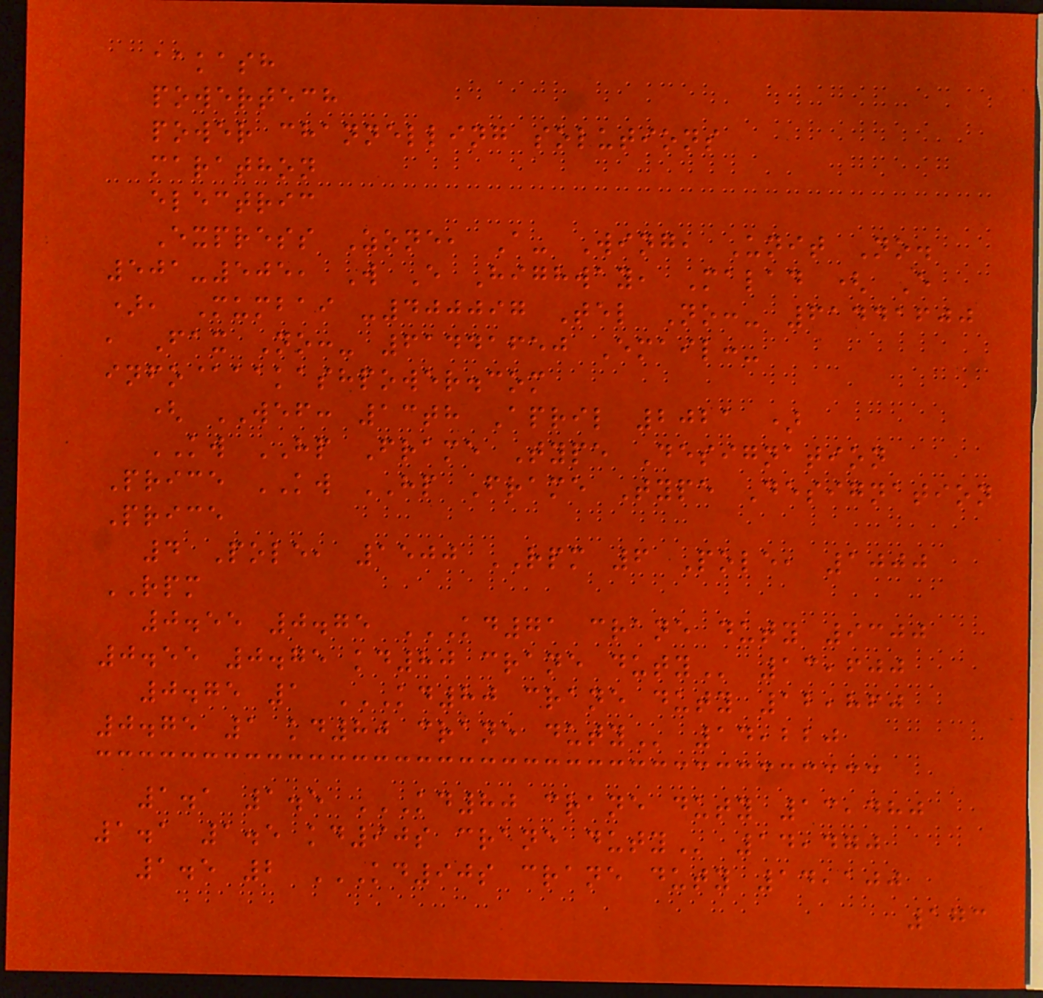aakash
powertech
power channelling solutions
marathon
electric
Express Zone, A- Wing, Unit No.
501-505, W E Highway, Malad ( E
), Mumbai -400097 Tel No:- 61441600
, Fax No:- 61441650 Email:-
info@aakashpower.com
( WEF: 13th April 2021 )
KW HP Frame Type Designation
Price KW HP Frame Type Designation
Price
4 Pole, 1500 RPM 6 Pole, 1000
RPM
0.55 0.75 KD71 CRANE DUTY 9300
0.55 0.75 KD80 CRANE DUTY 13,600
0.75 1 KD80 CRANE DUTY 12,860
0.75 1 KD80 CRANE DUTY 14,220
1.1 1.5 KD80 CRANE DUTY 13,480
1.1 1.5 KD90S CRANE DUTY 14,470
1.5 2 KD90S CRANE DUTY 14,100
173
